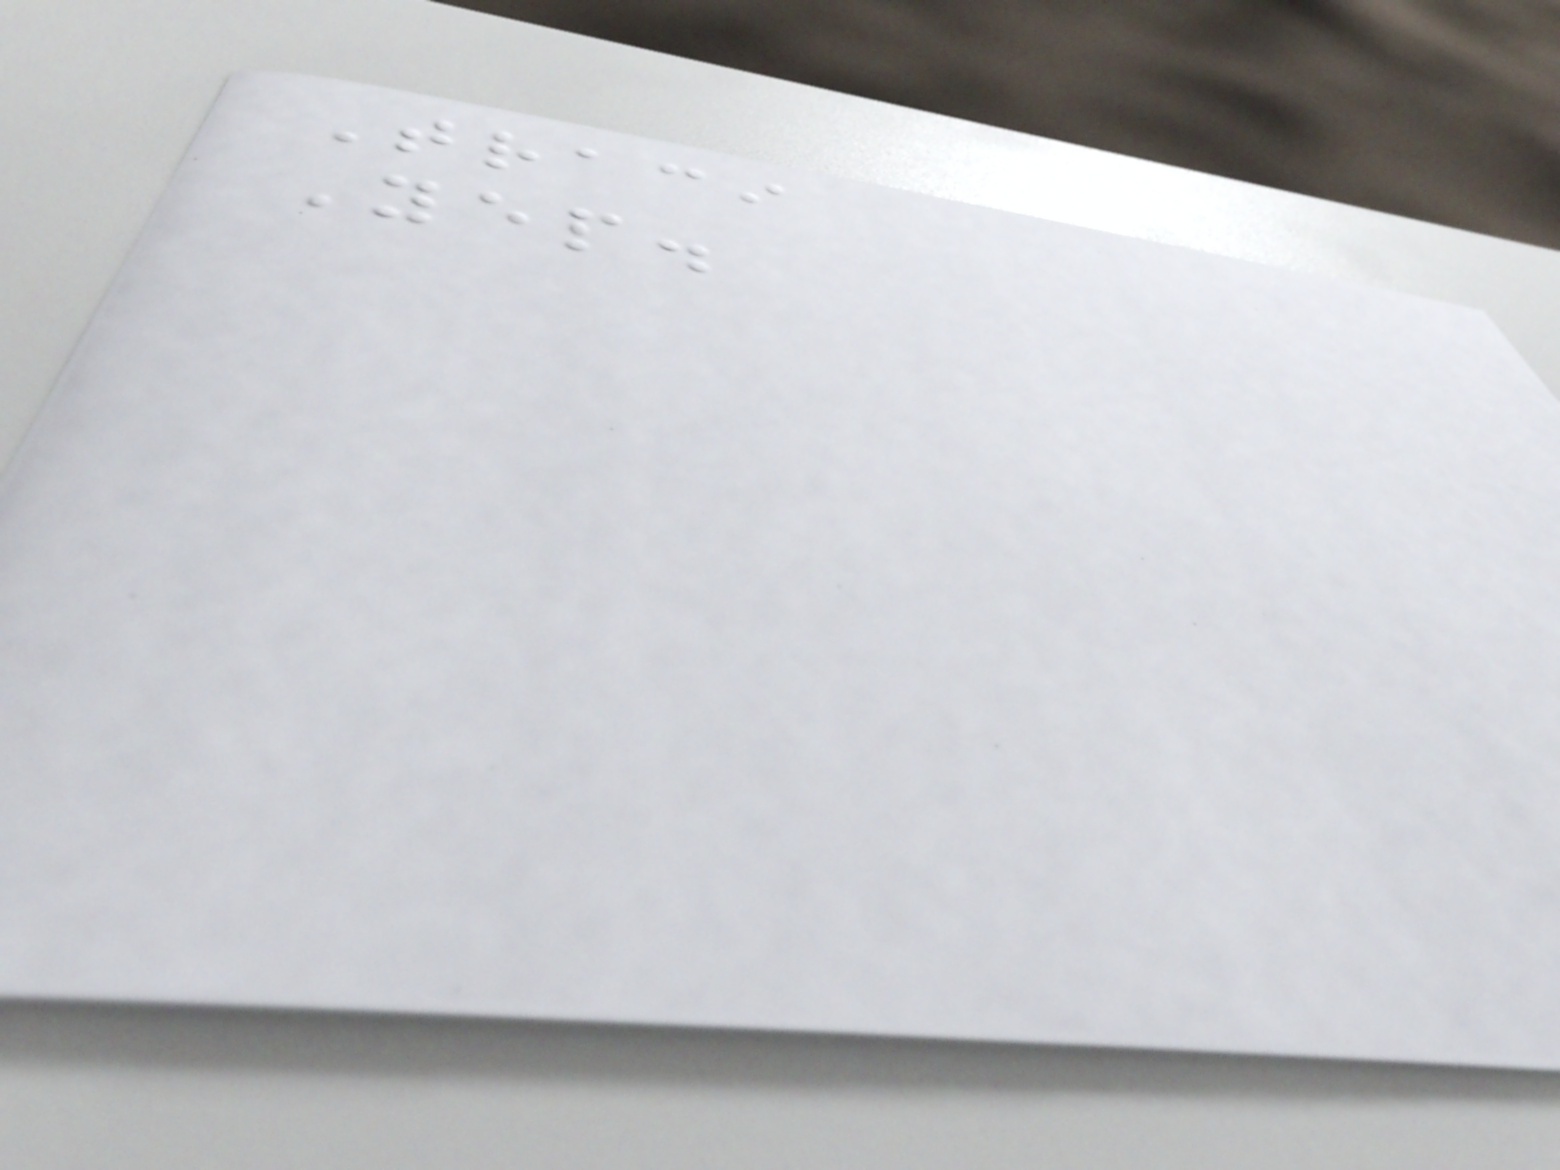Traci
Yep.
